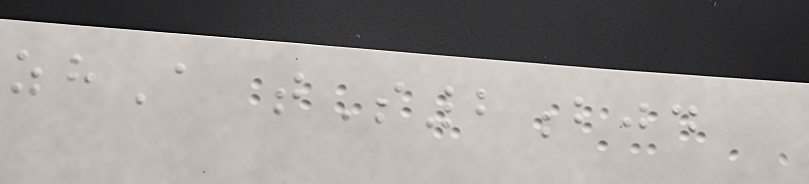zhA tS2bjd
